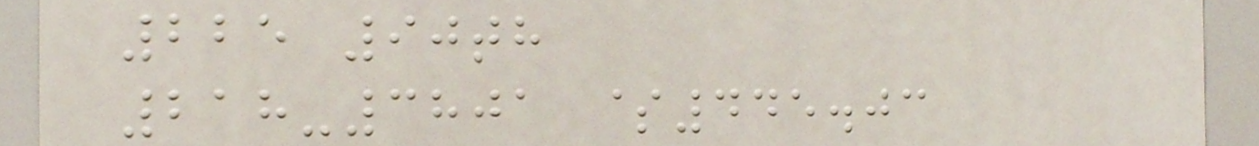225 90th
218-3801 $445.03
